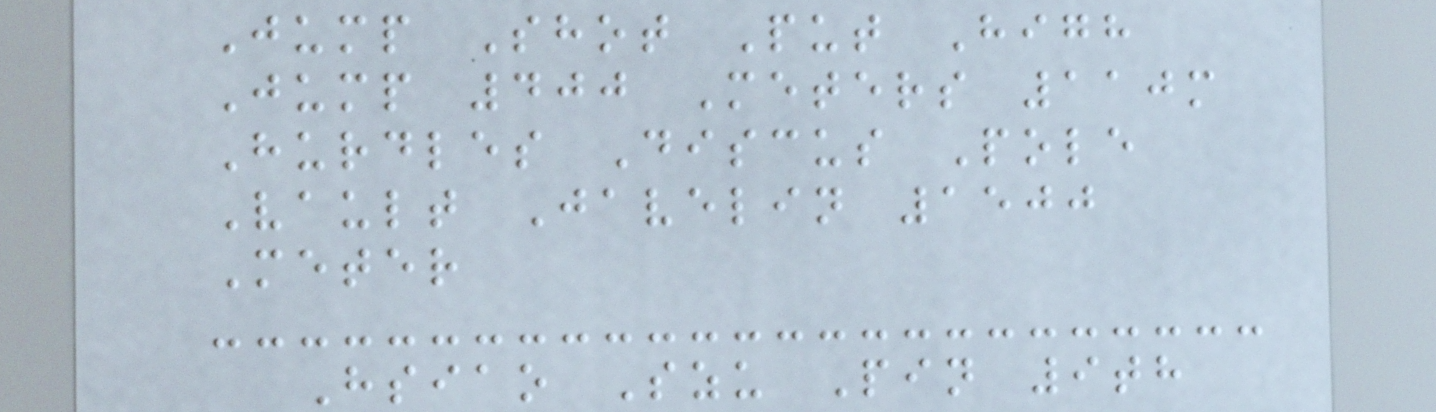Jump Shot Put High
Jump 400 Meters 110m
Hurdles Discus Pole
Vault Javelin 1500
Meter
Hsiao Szu Pin 9th
